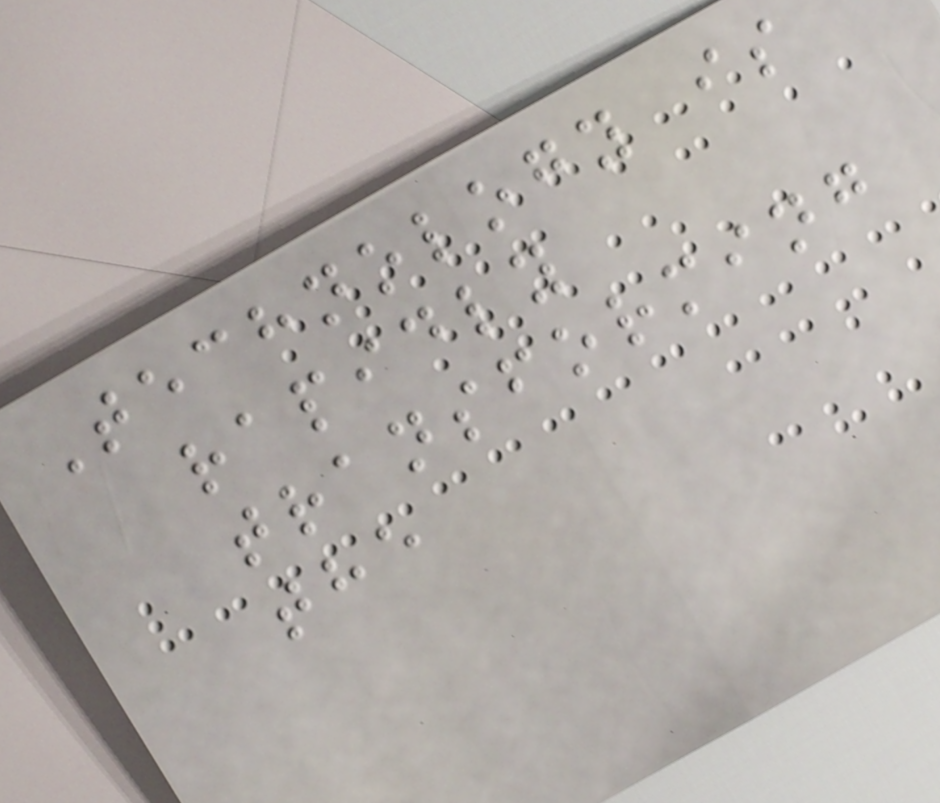Technology is
rapidly
transforming
the
